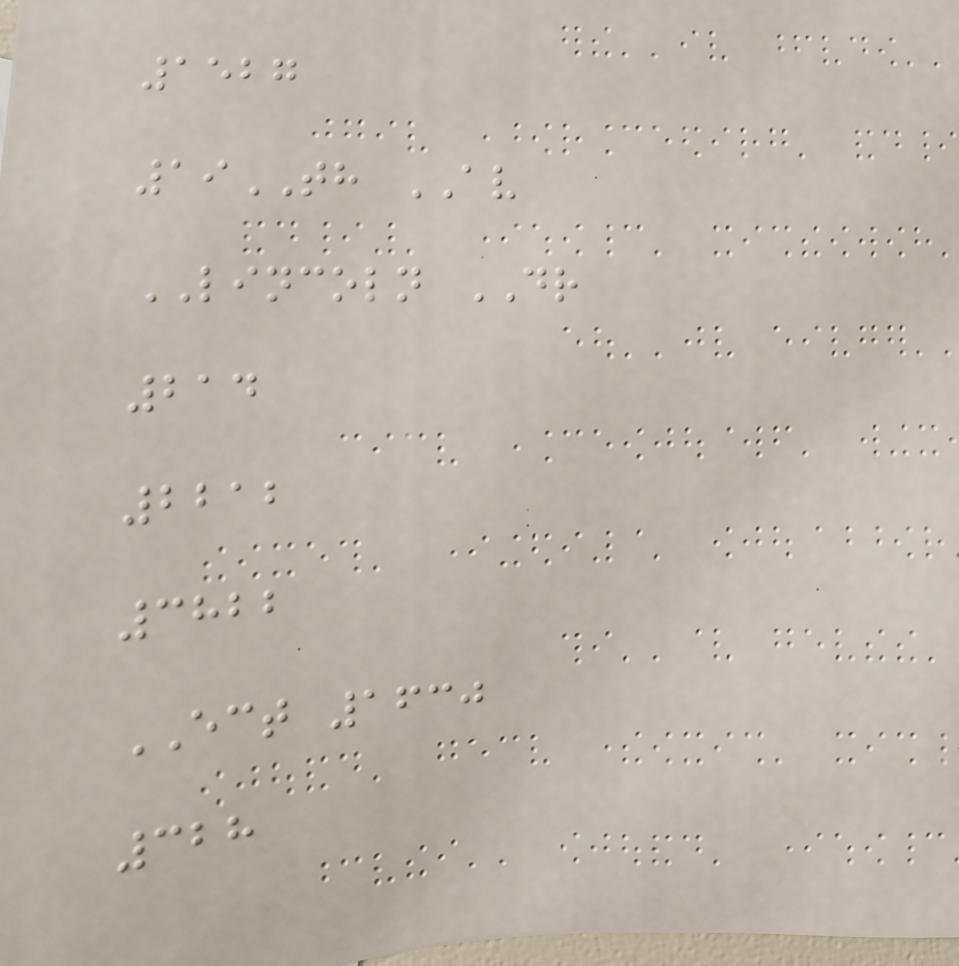1527
19TH AV
LINCOLN DR
214
2212
3822
ECT 1630
328
